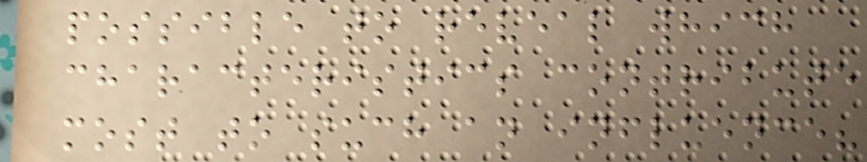possible to reveal which
characteristics contribute
most to such an influence?
